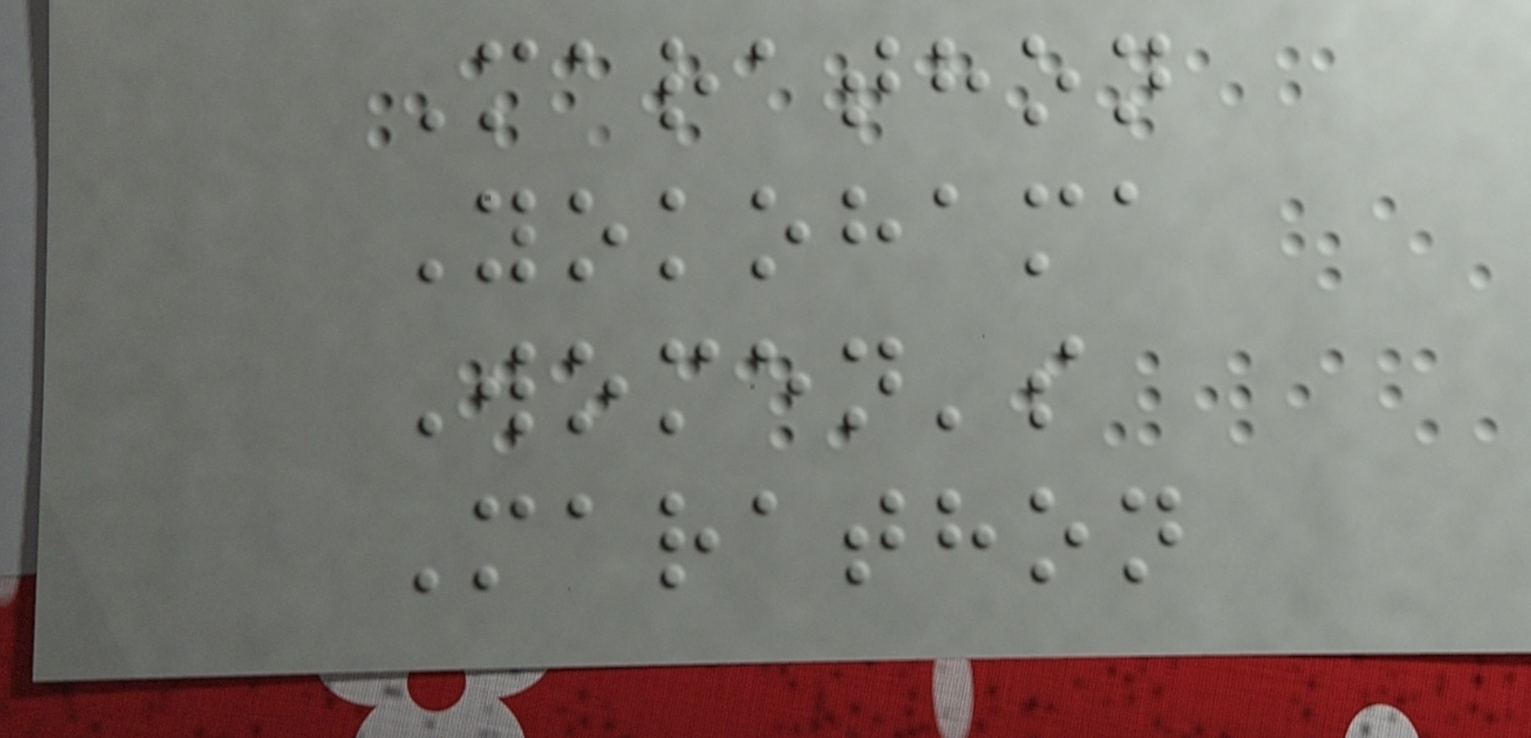Marathon
Yokohama
Women's
Marathon
